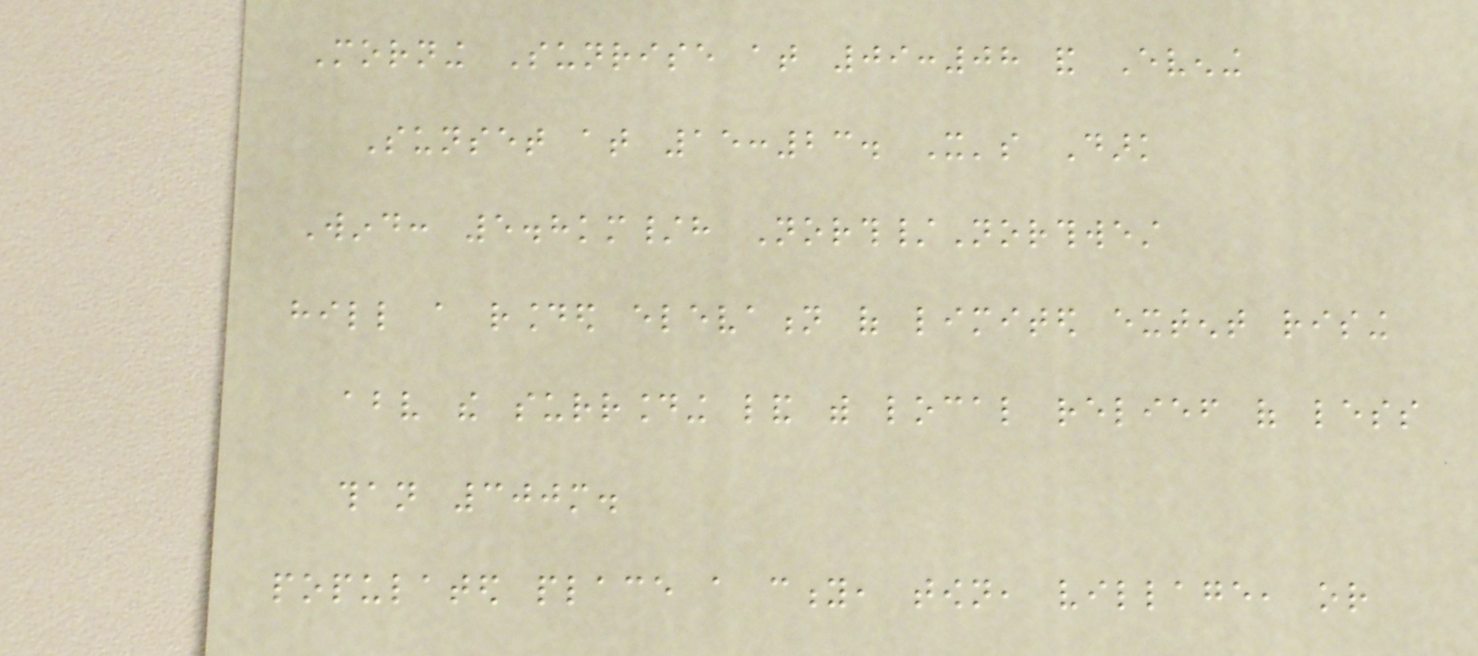Morning Sunrise at 09:08 and Evening
Sunset at 15:23. It's Dark
Wind: 5.8km/h North/Northwest
hill a rounded elevation of limited extent rising
above the surrounding land with local relief of less
than 300m.
populated place a city, town, village, or
